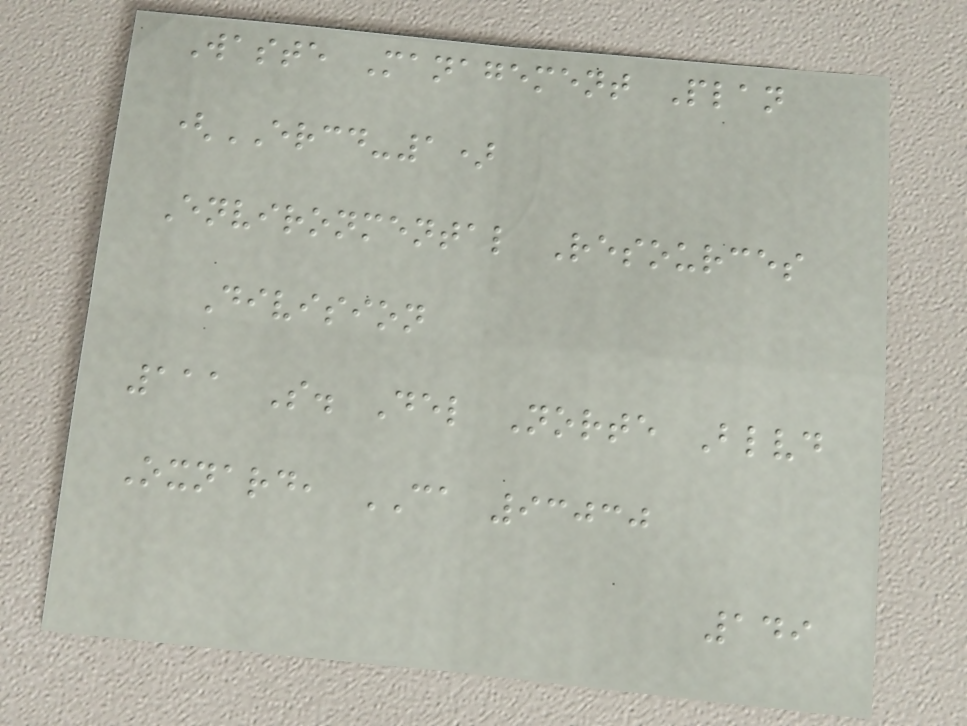Waste Management Plan
(ERCD-1)
Environmental Resources
Division
111 S. Del Norte Blvd
Oxnard, CA 93030
149
